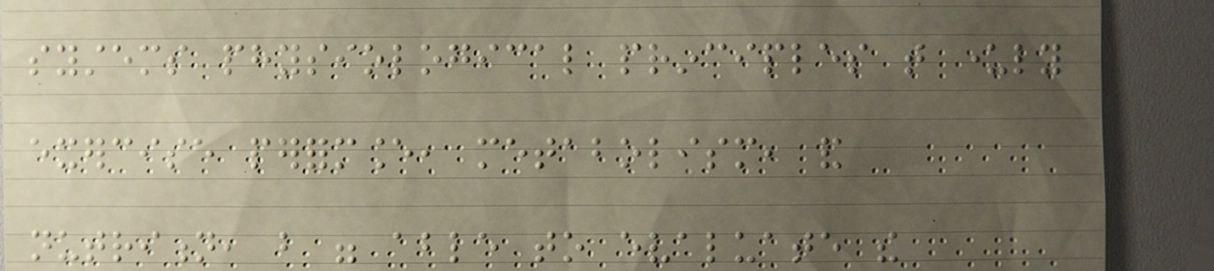systems physiological principles that underly
exercise performance, metabolism, and
nutrition, but were able to evaluate the
